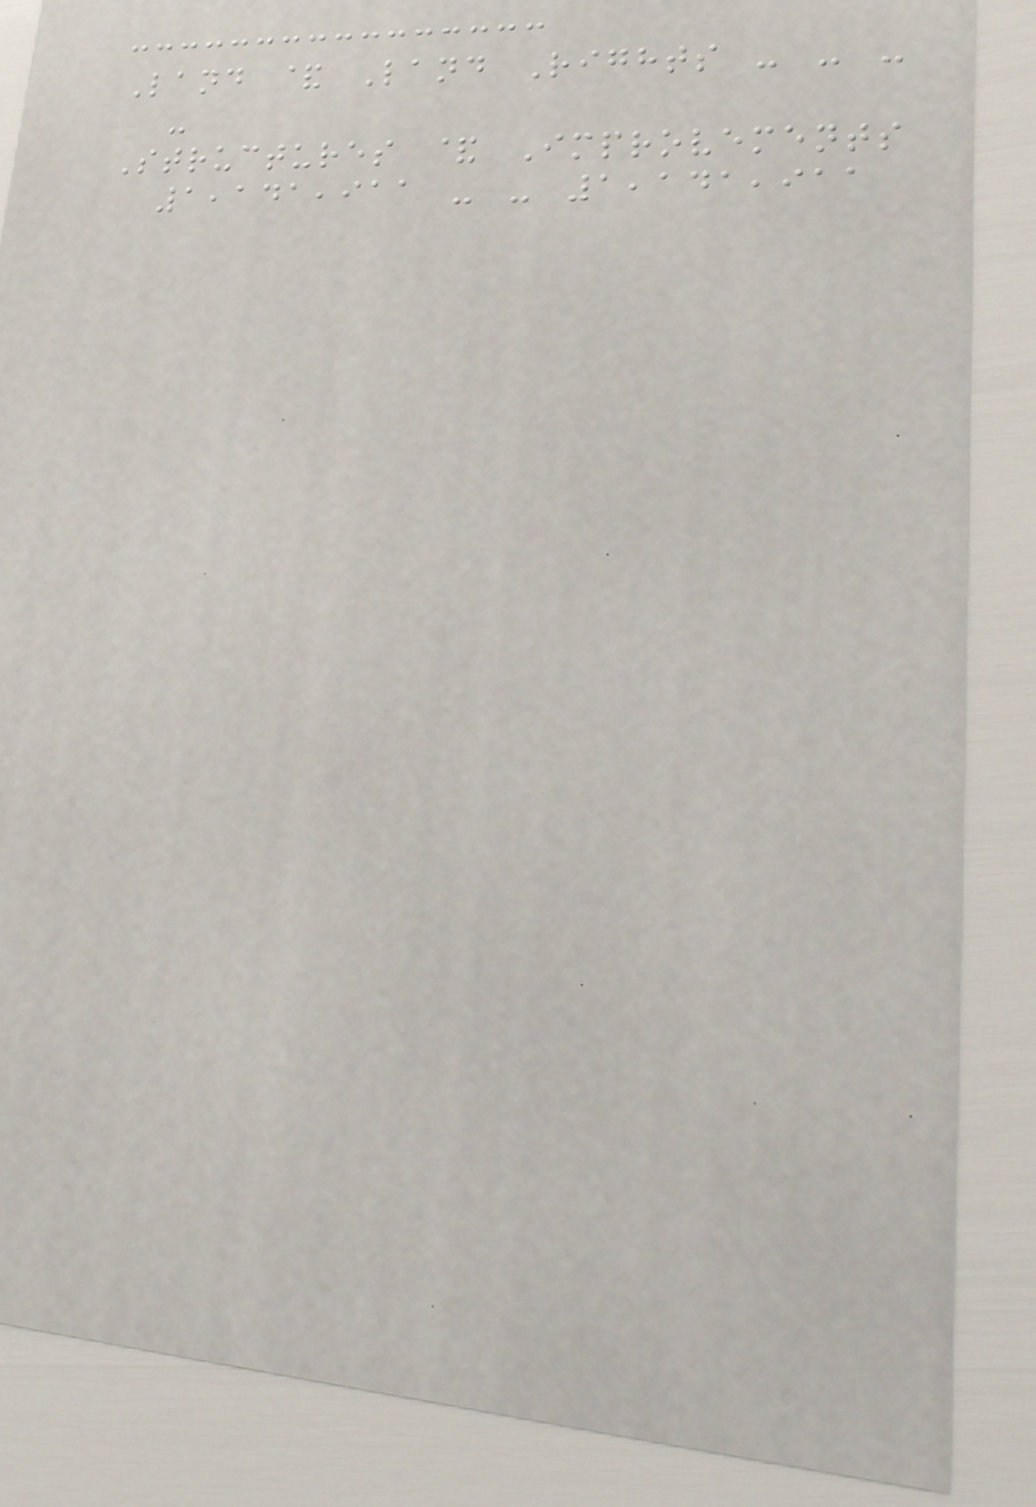Land & Land Rights - - -
-
Structures & Improvements
1,141,911 - - 1,141,911
